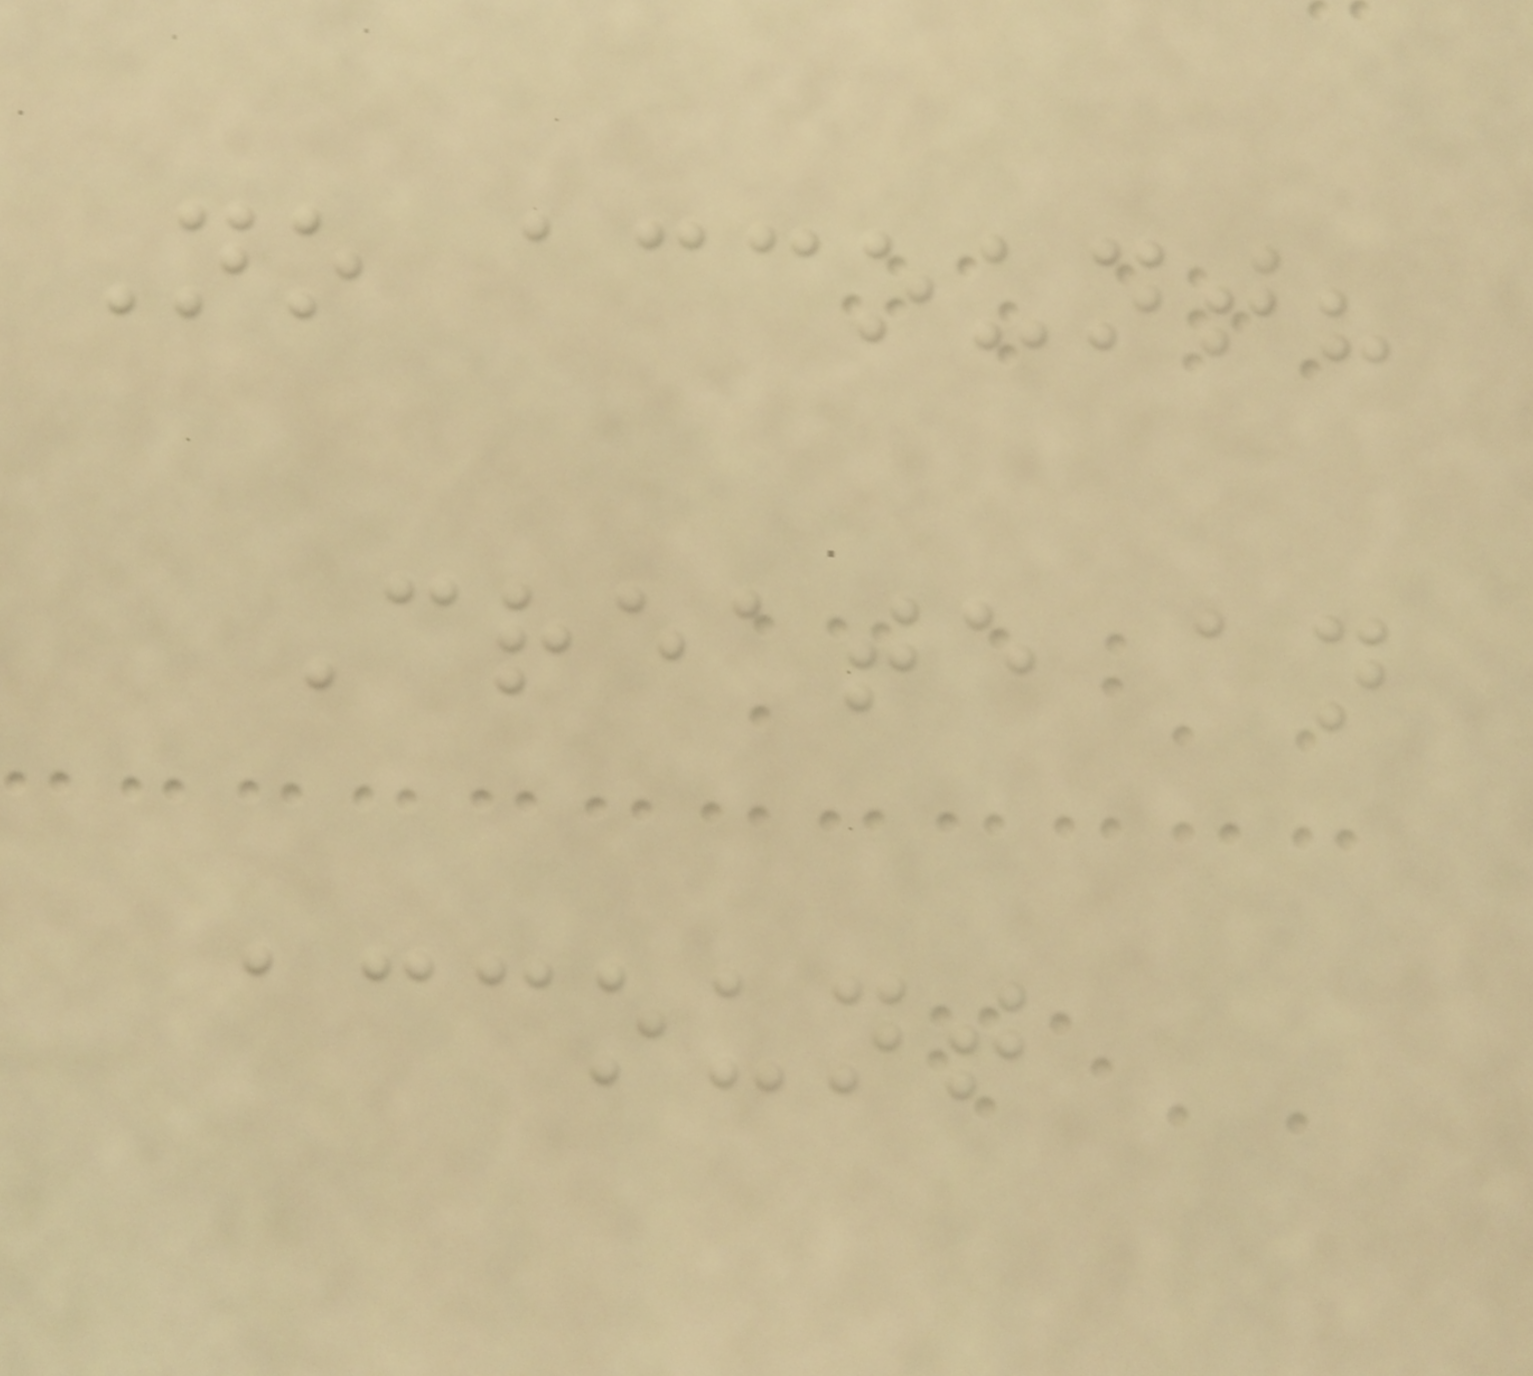No account?
Create an
account
